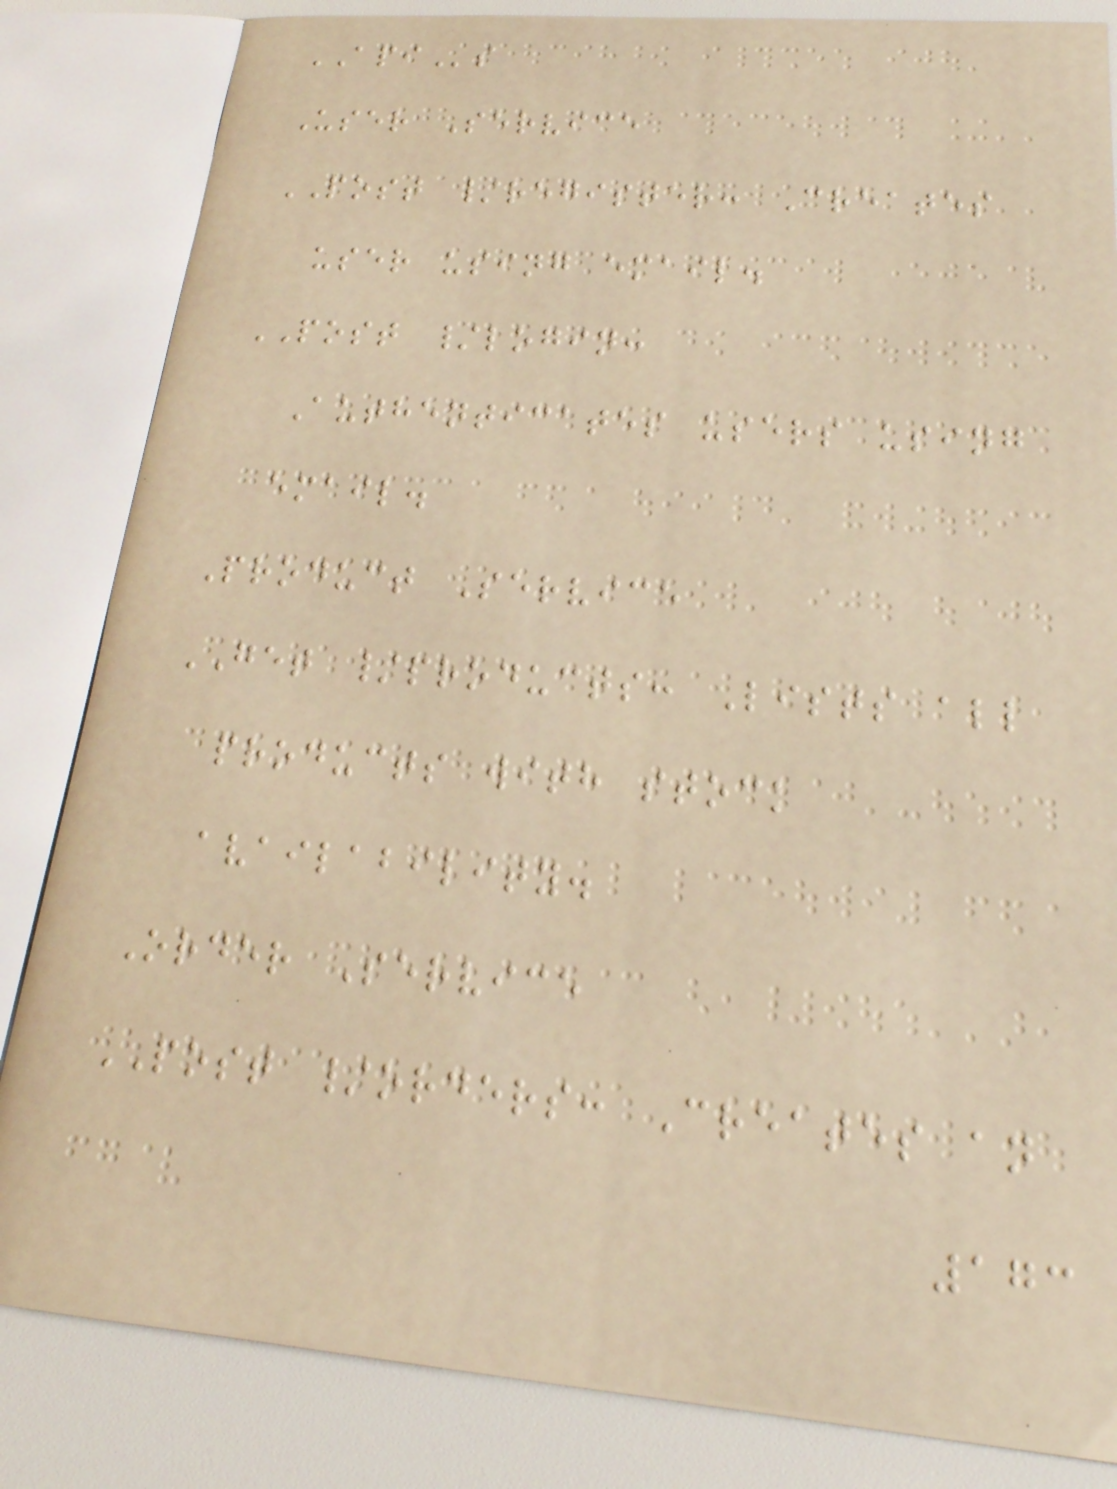APIs
User Service
POST /register: Creates
user using email.
POST /login:
Authenticates users using
email.
Product Service
GET /products: Lists all
products with stock
availability.
Order Service
POST /orders: Creates an
173
